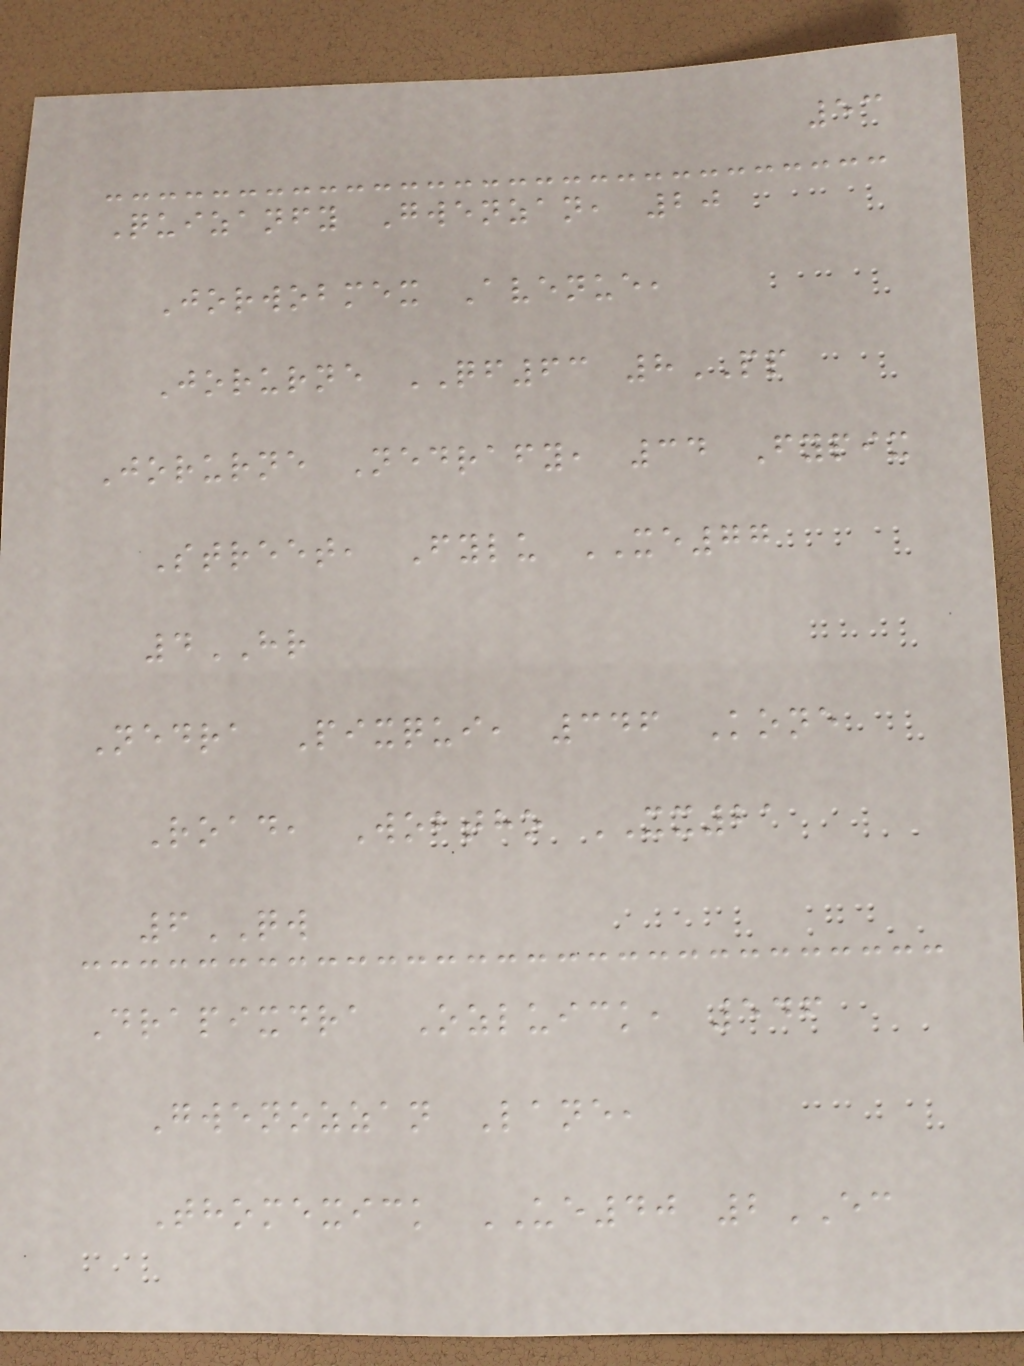53
Quizanfy Gwenzan, 20
Jorwobmex Avenue,
Jorurne QF63 8PP
Jorurne Nedrafy, 34 Fypix
Street, Fylu XE77
4HR
Nedra Pixqui, 346 Kone
Road, Wobtho XX21
6QW
Drapixdra Ozluick, 546
Gwenozzan Lane,
Thomexick UE40 2EC
